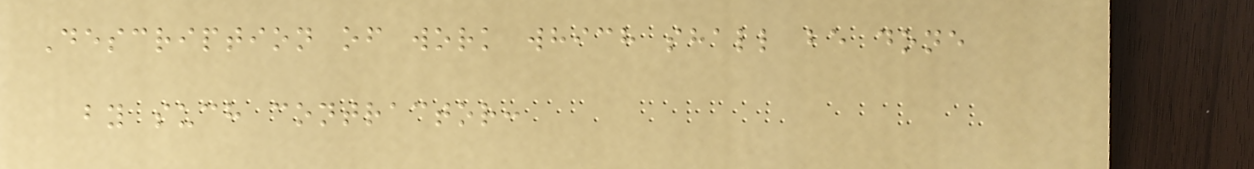Description of work which shall be done
by such contractor:
